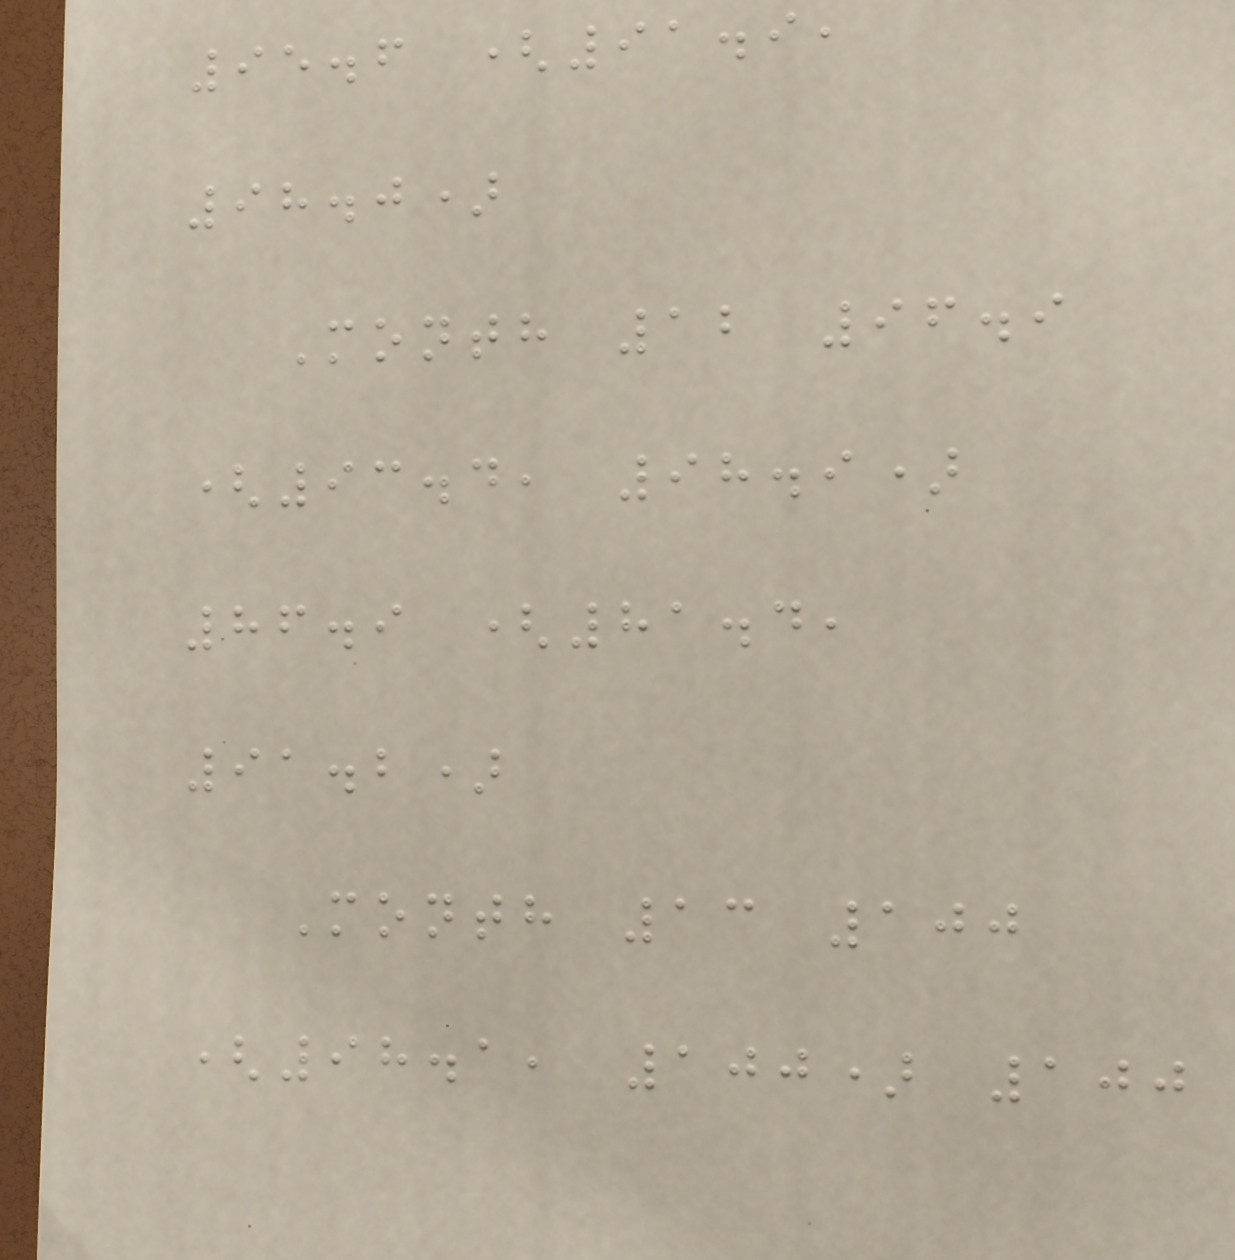95.6 (91.9,
98.0)
Month 12 96.9
(93.4, 98.9)
86.9 (81.4,
91.2)
Month 13 100
(98.1, 100) 100
